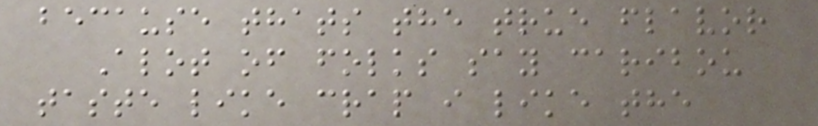because thats the true flavor
Alot of folks say caribou
taste like crap i like the
